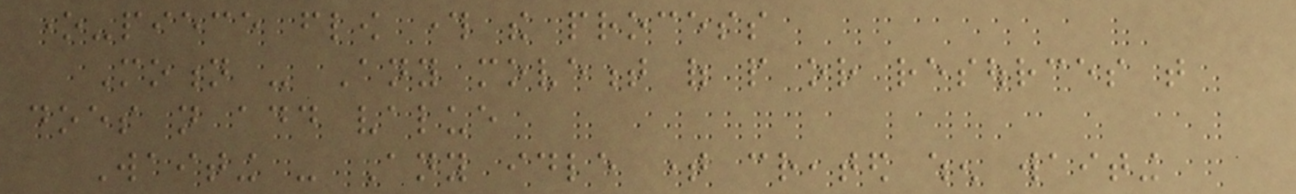one-piece flow through the process
Motion - Any movement of people or resources that
does not add value
Waiting - Any idle time created when waiting
